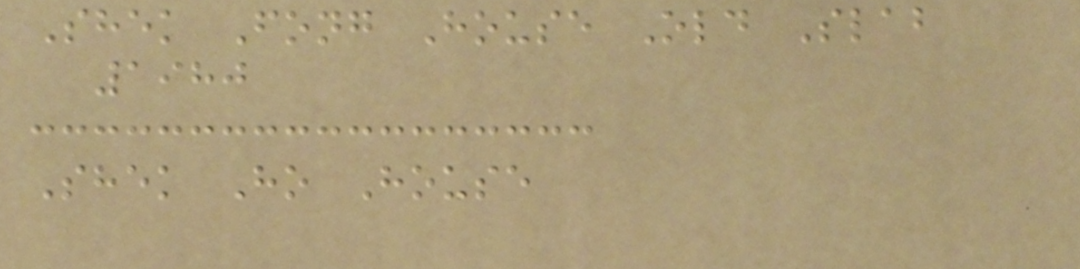Shek Fong House Old Slab
1980
Shek Ho House
